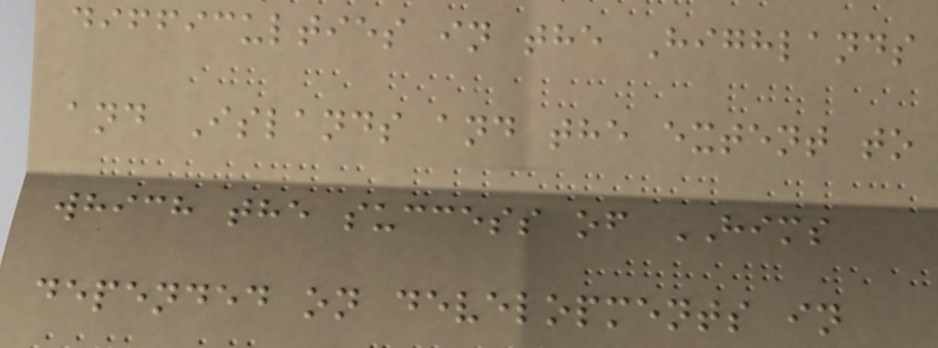difficulties in the Highlands
and Islands and the extent to
which the success of HIMS
depended on developments in
